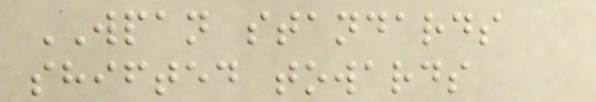WPAN standards
shifted towards
